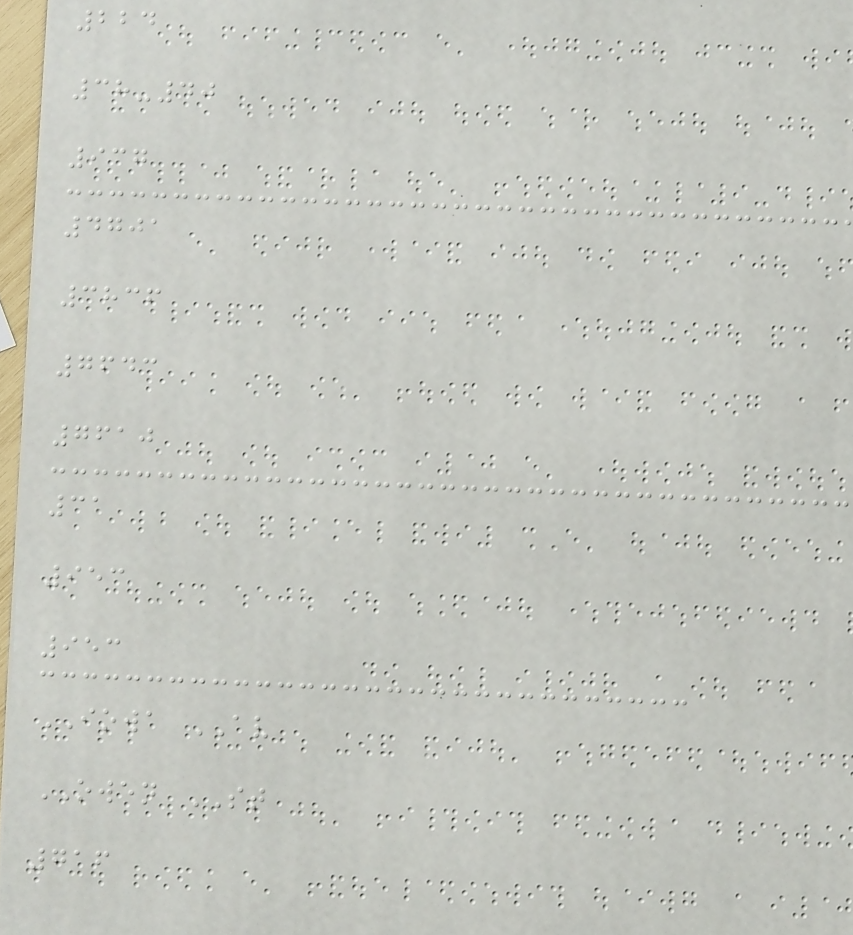224
38-40
937
4701
3836
7643
7610
31
953
953
IOWA AV
OWEN ST
716
